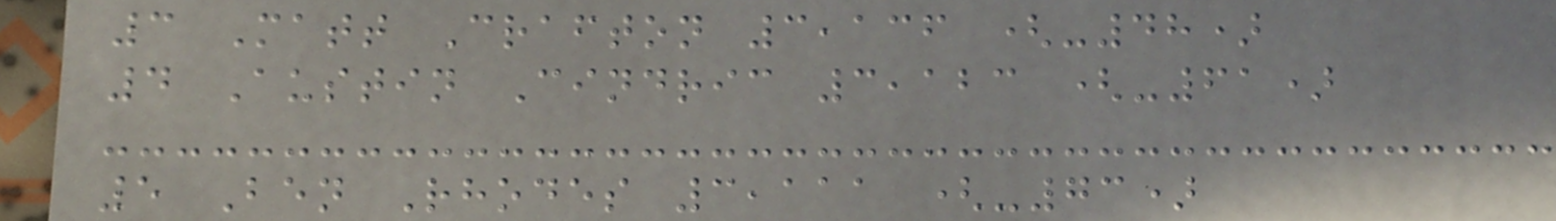3 Matt Crafton 3,136 (-48)
4 Austin Cindric 3,123 (-61)
5 Ben Rhodes 3,111 (-73)
